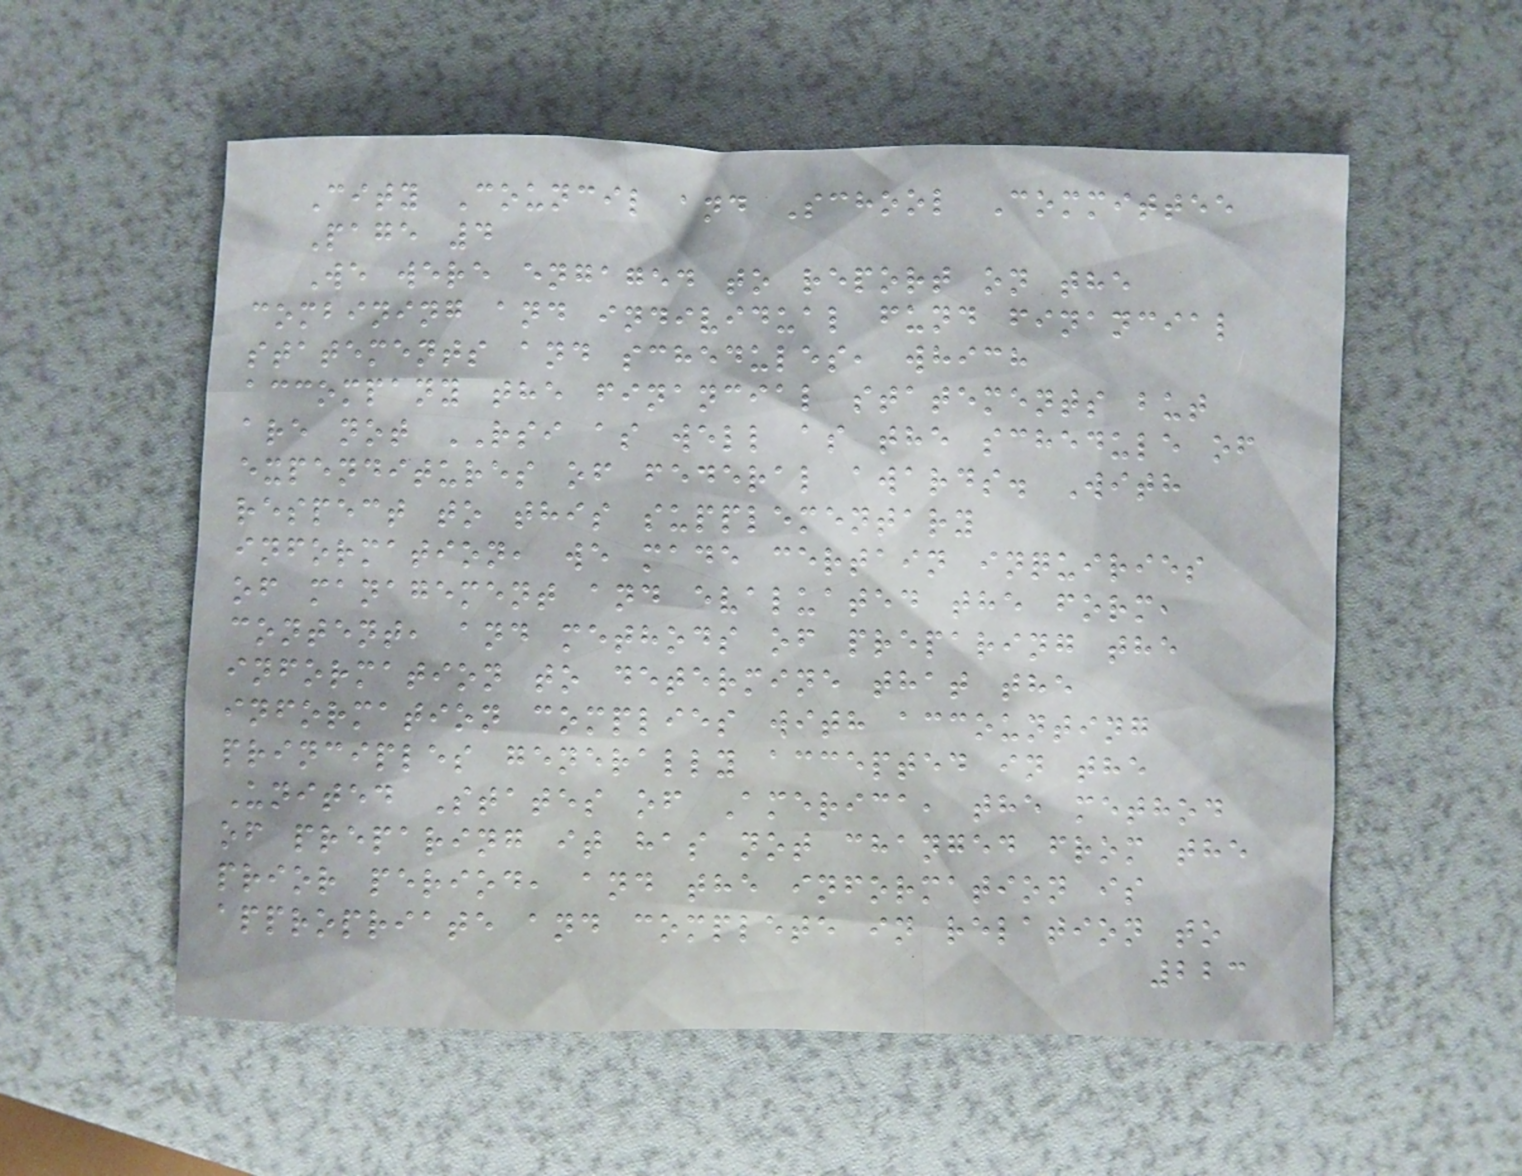City Council and School Committee
Page 4
We were engaged to report on the
combining and individual fund financial
statements and schedules, which
accompany the financial statements but
are not RSI as well as the schedule of
expenditures of federal awards. With
respect to this supplementary
information, we made certain inquiries
of management and evaluated the form,
content, and methods of preparing the
information to determine that the
information complies with accounting
principles generally accepted in the
United States of America, the method
of preparing it has not changed from the
prior period, and the information is
appropriate and complete in relation to
223
